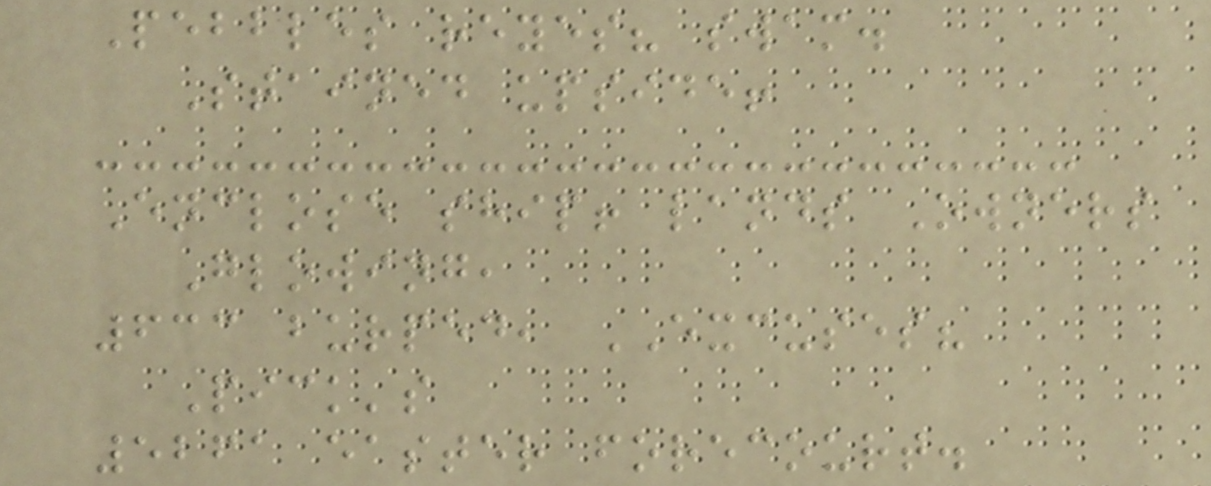Pebbles reyes? swam.
Stained upside!
Enclose ship! lands Owners
Glowing,
633 burped, EXCUSES?
Pick's
5261 easter forecourt.
